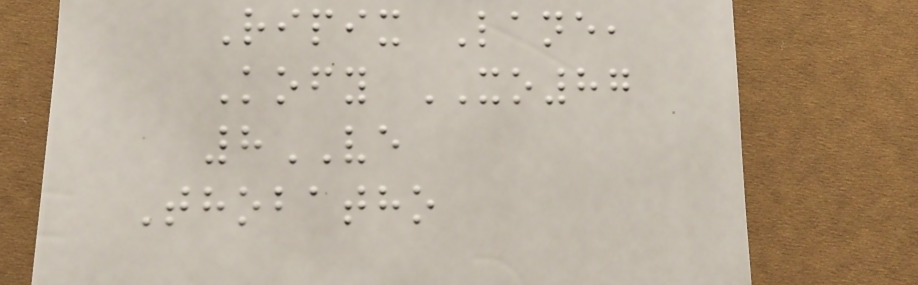Ripix Lane,
Kofy XO87
8VE
Thobatho
